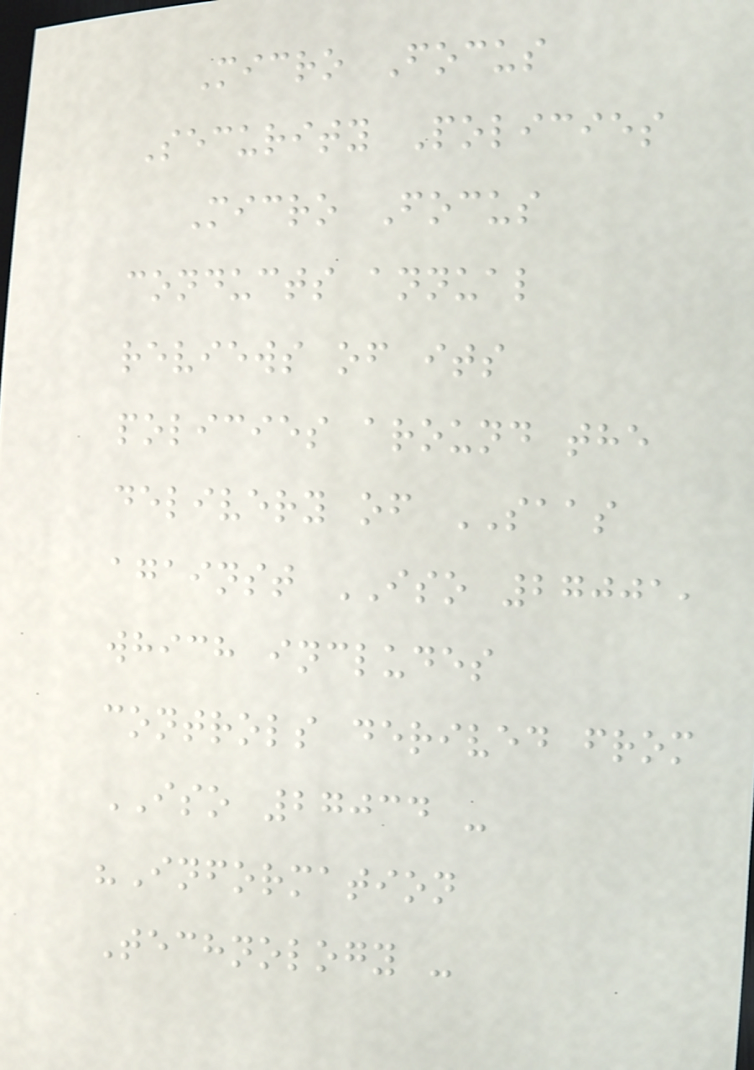Micro Focus
Security Policies
Micro Focus
conducts annual
reviews of its
policies around the
delivery of SAAS
against ISO 27001,
which includes
controls derived from
ISO 27034 -
"Information
Technology -
